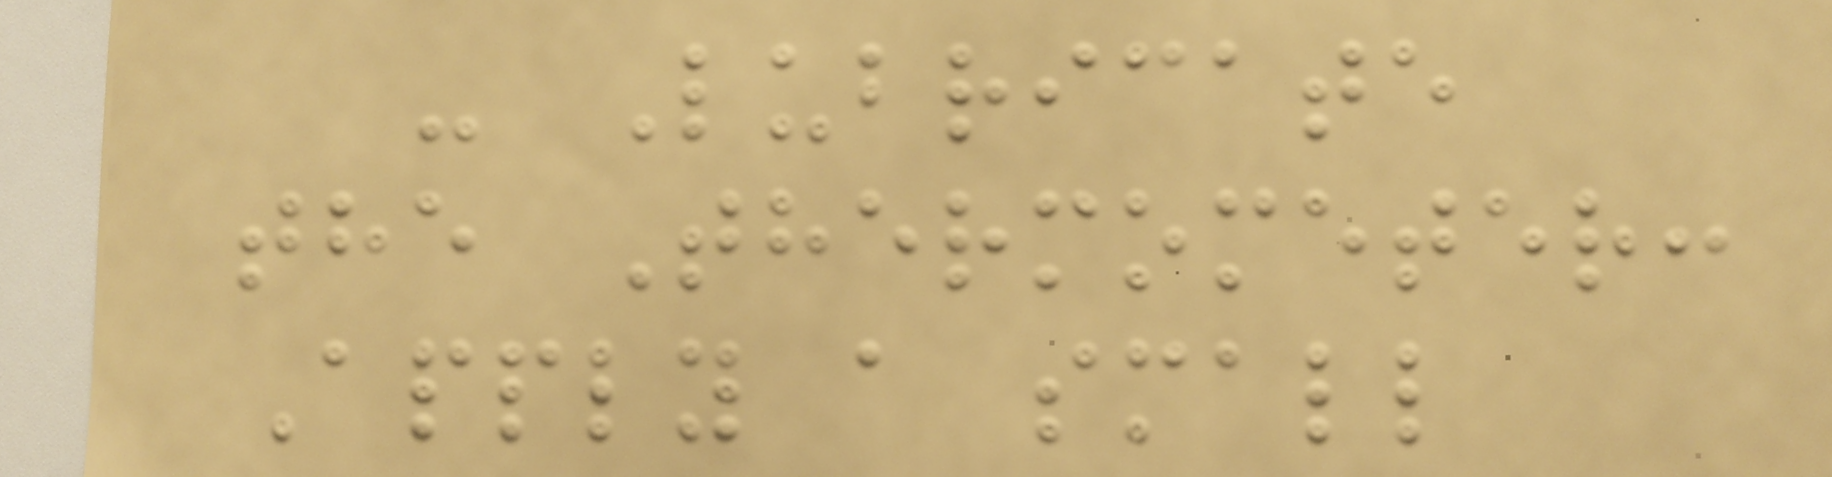- Lubricate
the Thermometer:
Apply a small
